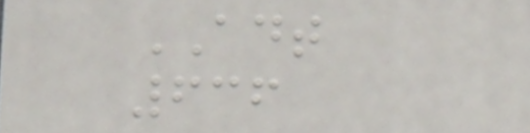ADT
636
